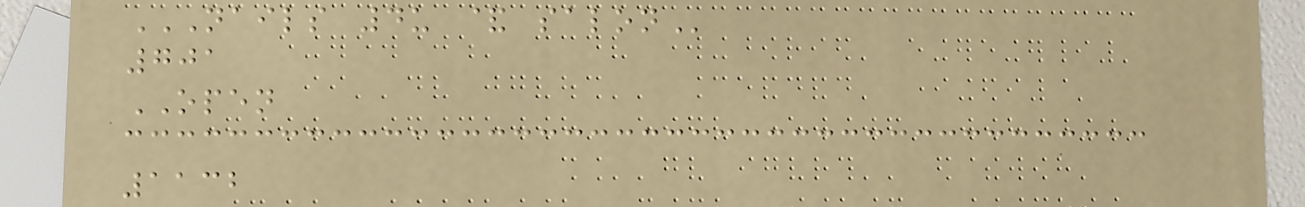NAILS 4U & SALON
701
OPEN
1132
